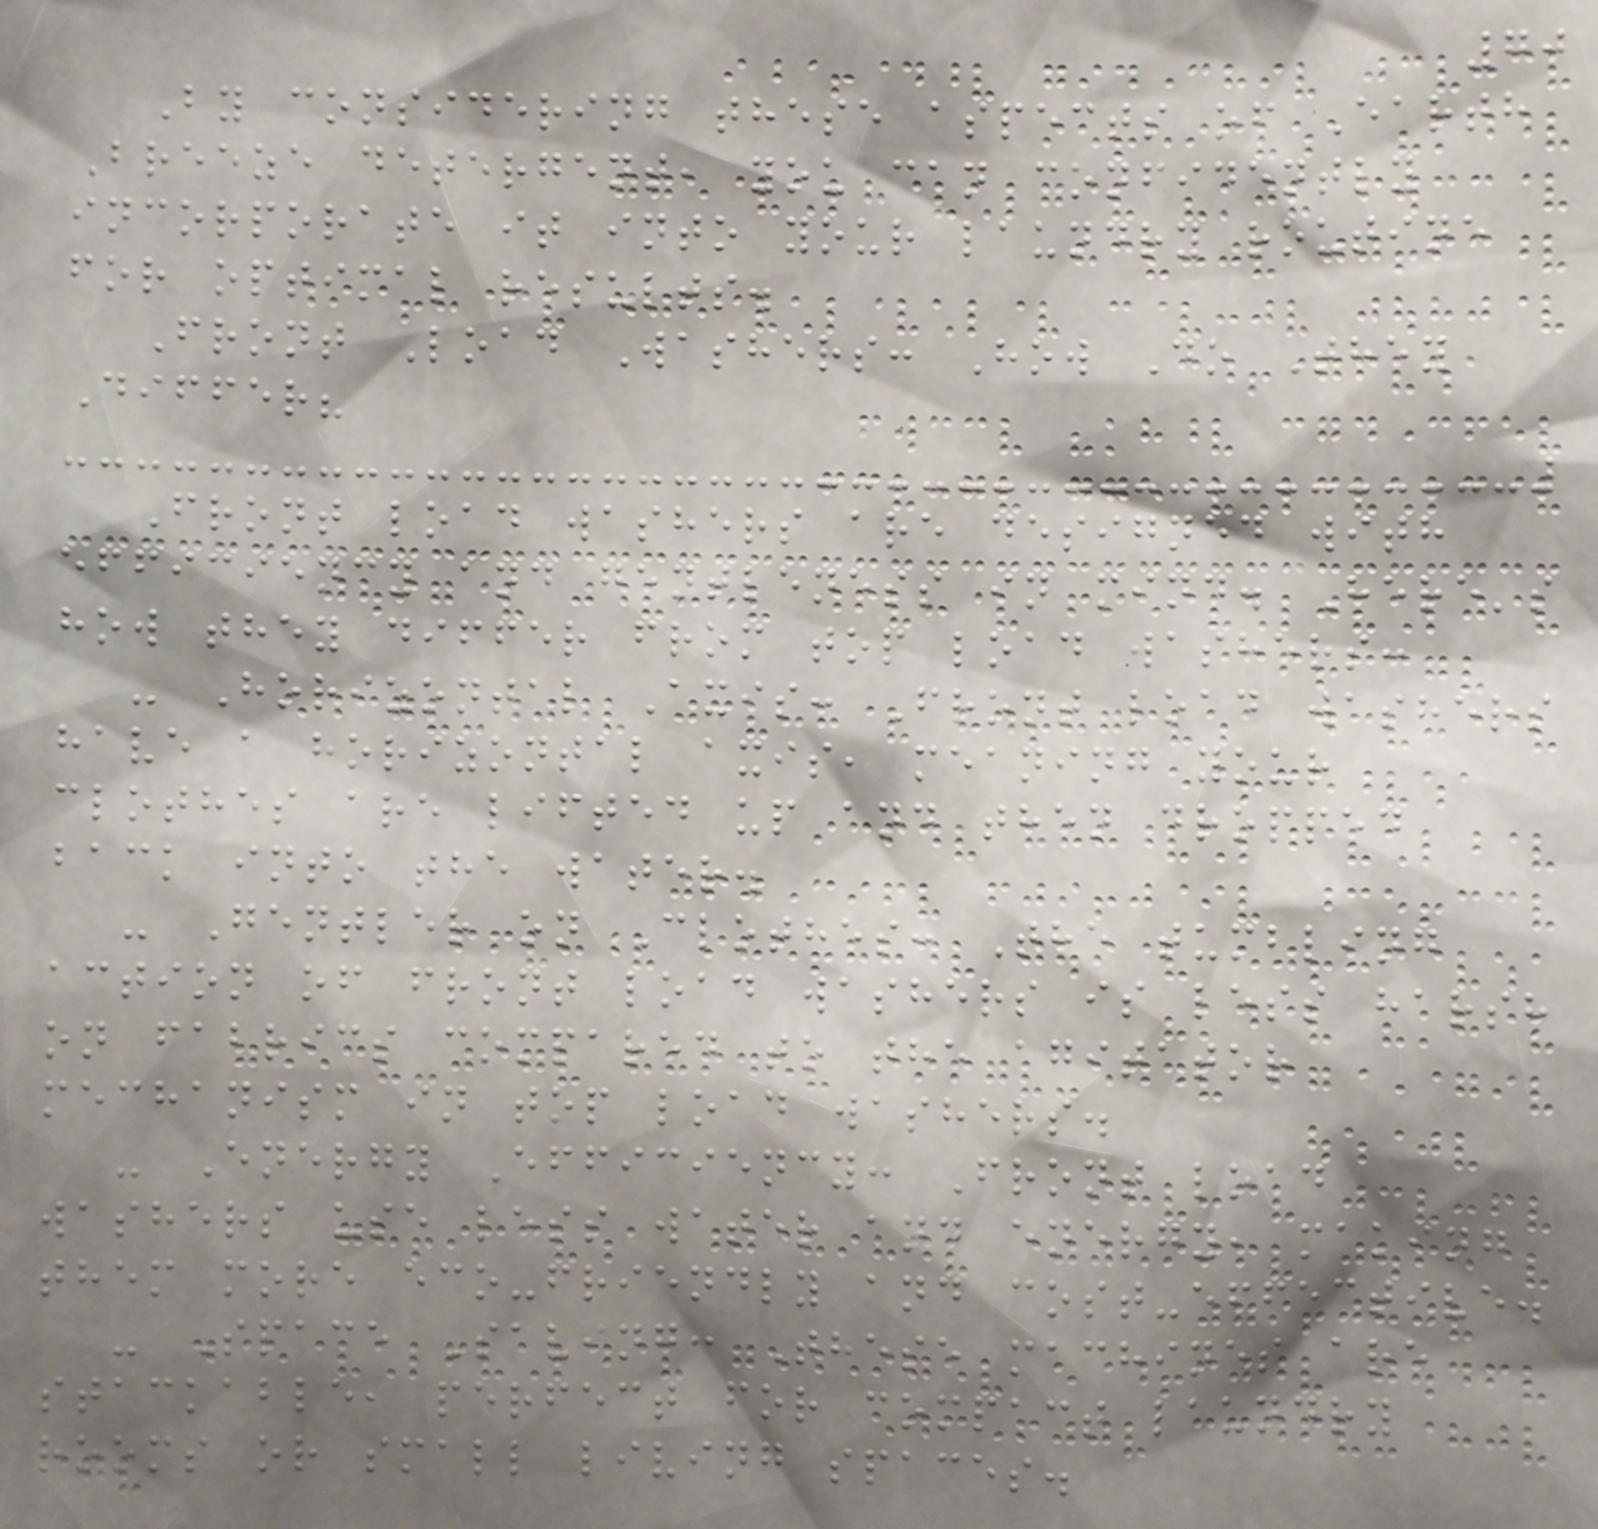70
By considering these aspects of Earth
Breeze detergent, you can confidently
incorporate it into your laundry routine
for optimal results.
Front Load Washers: How Do They
Differ?
Front load washers are designed with
efficiency and gentleness in mind. Here's
how they differ from top load washers:
- Horizontal Axis: Front load washers
have a horizontal axis, meaning your
clothes are lifted up and then dropped
back into the water.
- Gentler on Clothes: The tumbling
action of front load washers is less harsh
on fabrics compared to the agitator
mechanism in top load washers.
- Energy Efficiency: Front load
washers use less water and energy, making
them more eco-friendly and cost-effective.
- Space Saving: These machines are
stackable, perfect for compact laundry
rooms or small living spaces.
